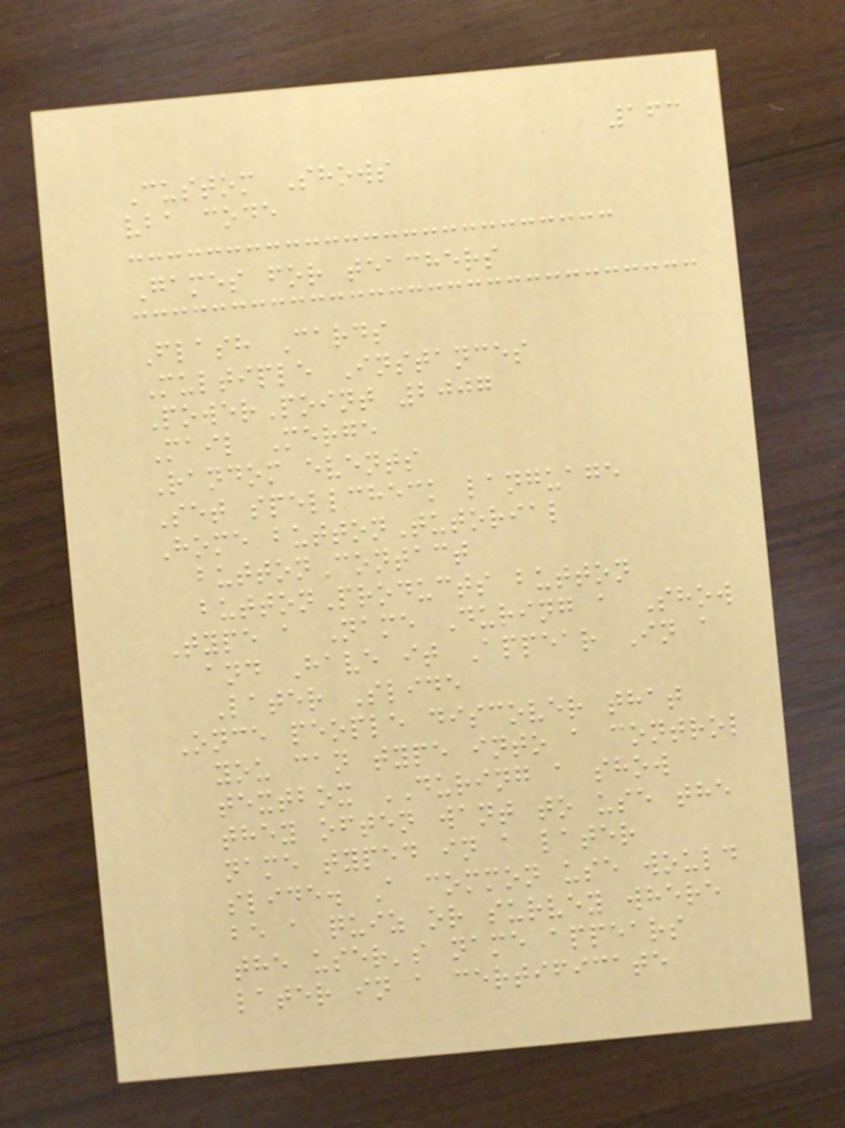163
Custom Shows
vba code
Games for teachers
Flash Cards
Multiple Instances
PowerPoint 2007
Mail Merge
Random events
Set spellcheck language
Home buttonTutorial
buttonContact
buttonProducts button
Type a Name During a Show
and Have it Appear In a
Later Slide
Once people discover that
you can type into a control
textbox DURING a show
they often want to use the
name typed in a later
slide. A common use would
be a quiz or survey where
the user's name appears
later in a certificate
